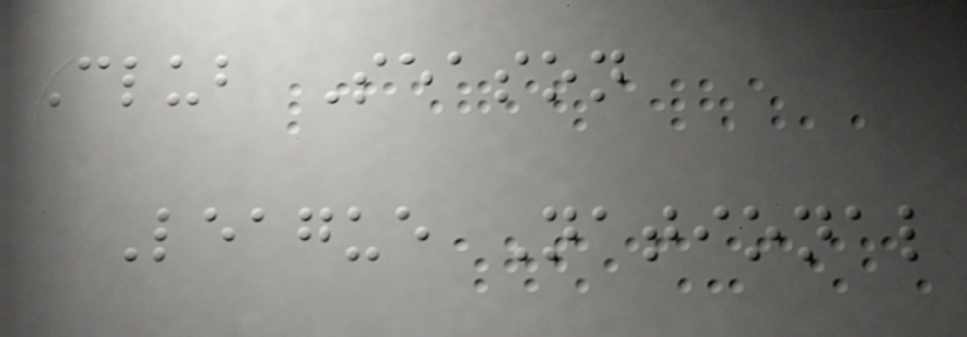Club Season
League National
